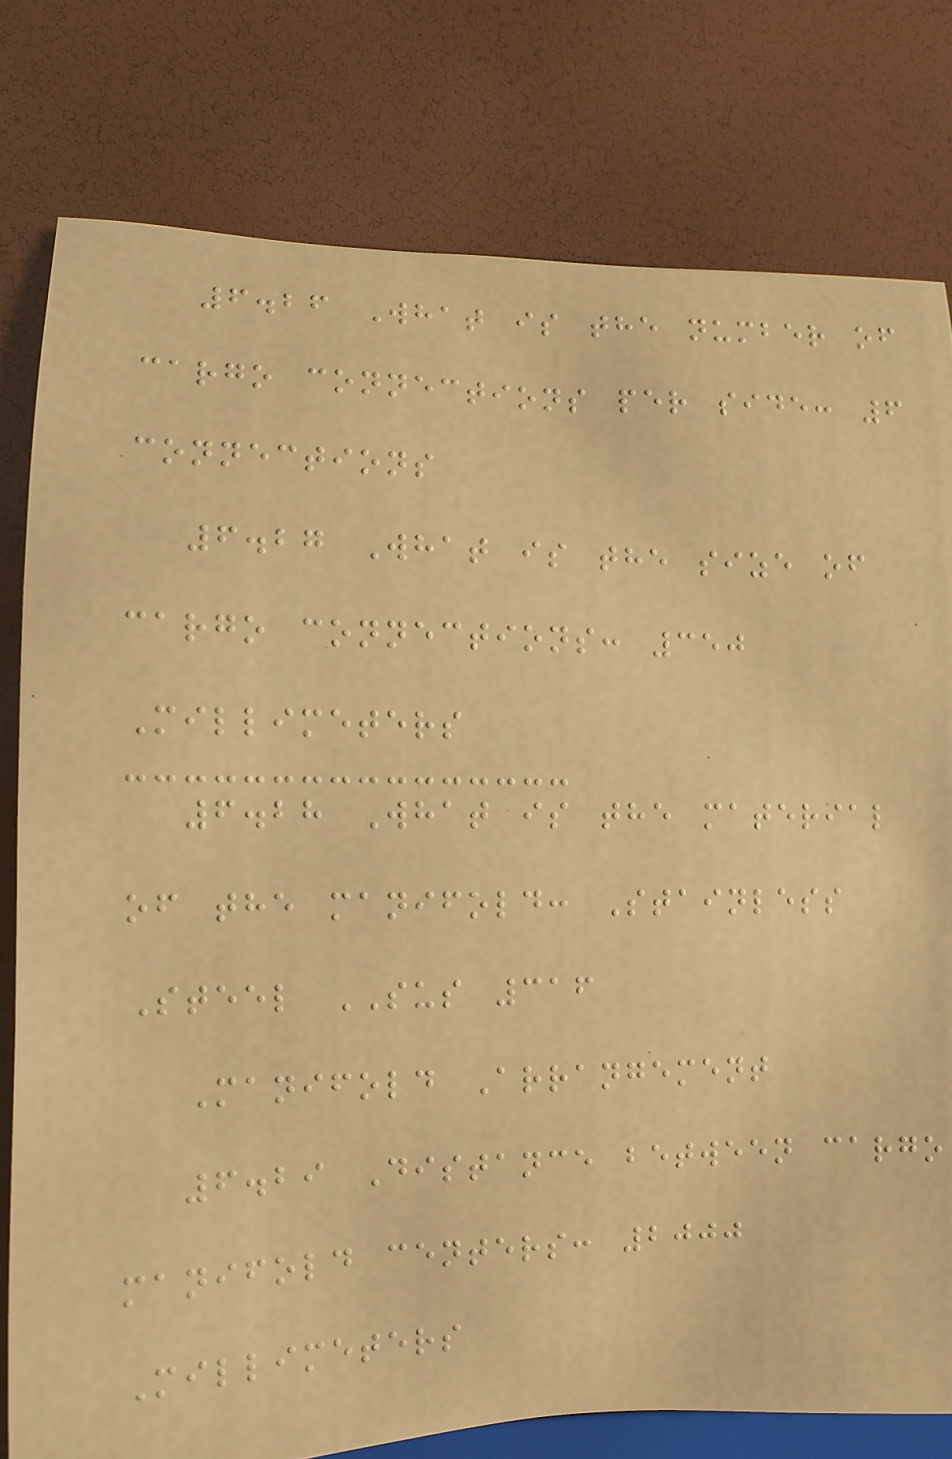6.26 What is the number of
cargo connections per side: 6
connections
6.27 What is the size of
cargo connections: 350
Millimeters
6.28 What is the material
of the manifold: Stainless
Steel SUS 316
Manifold Arrangement
6.29 Distance between cargo
manifold centers: 2000
Millimeters
